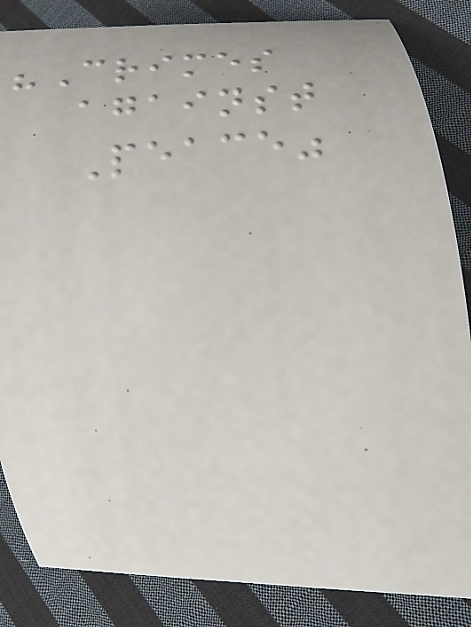"Crimes
against
Peace"
